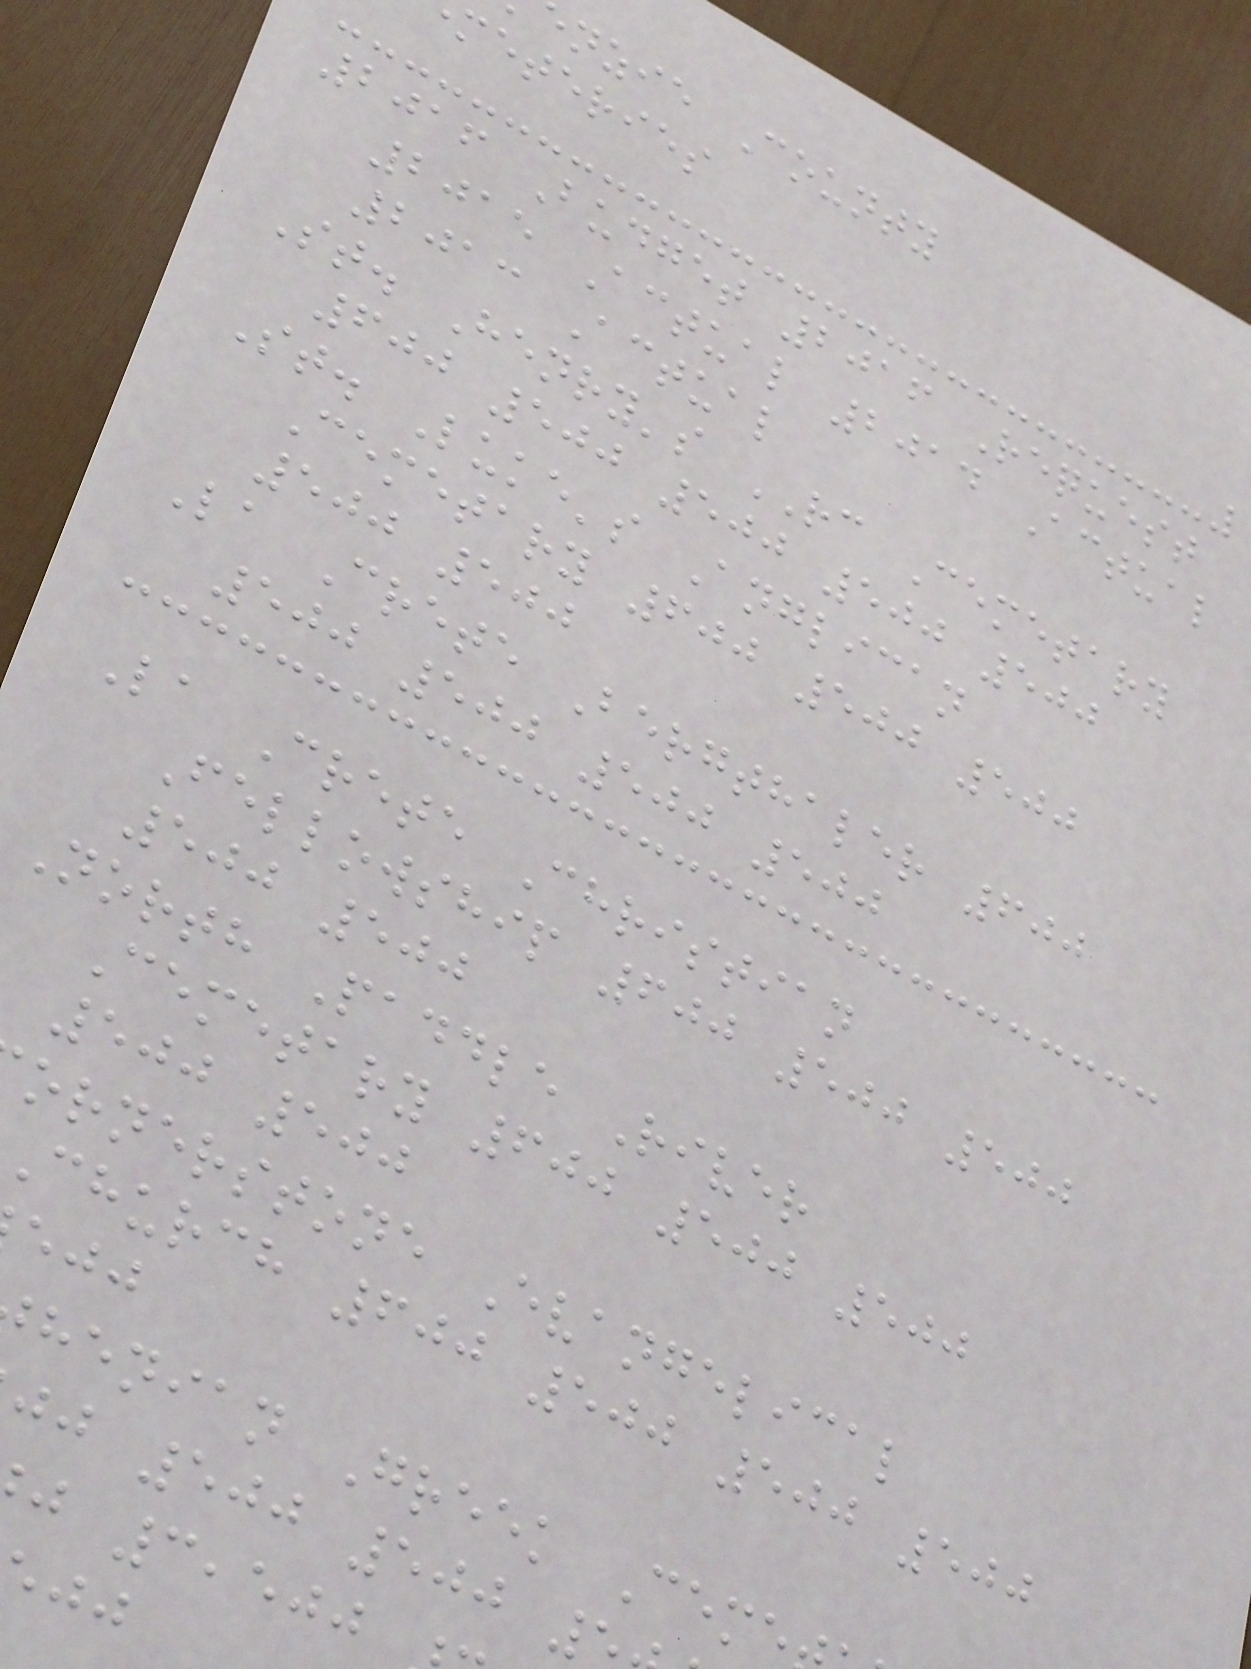nzie County
meteries
2016 Budget 2016 Request
2015 Actual 2014 Actual
2013 Actual
St. Henry's RC Cemetary
600 500 500 500 500
St. Luke's Anglican
Cemetary 600 500 500
500 500
La Crete Bergthaler 600
500 500 500 500
La Crete Christian
Fellowship 600 500 500
500 500
North Paddle River
Cemetary 600 500 500
500 500
ornerstone Evangelical
church 600 500 500 500
henian Greek Ceme
jj 500 500
j 3,500
